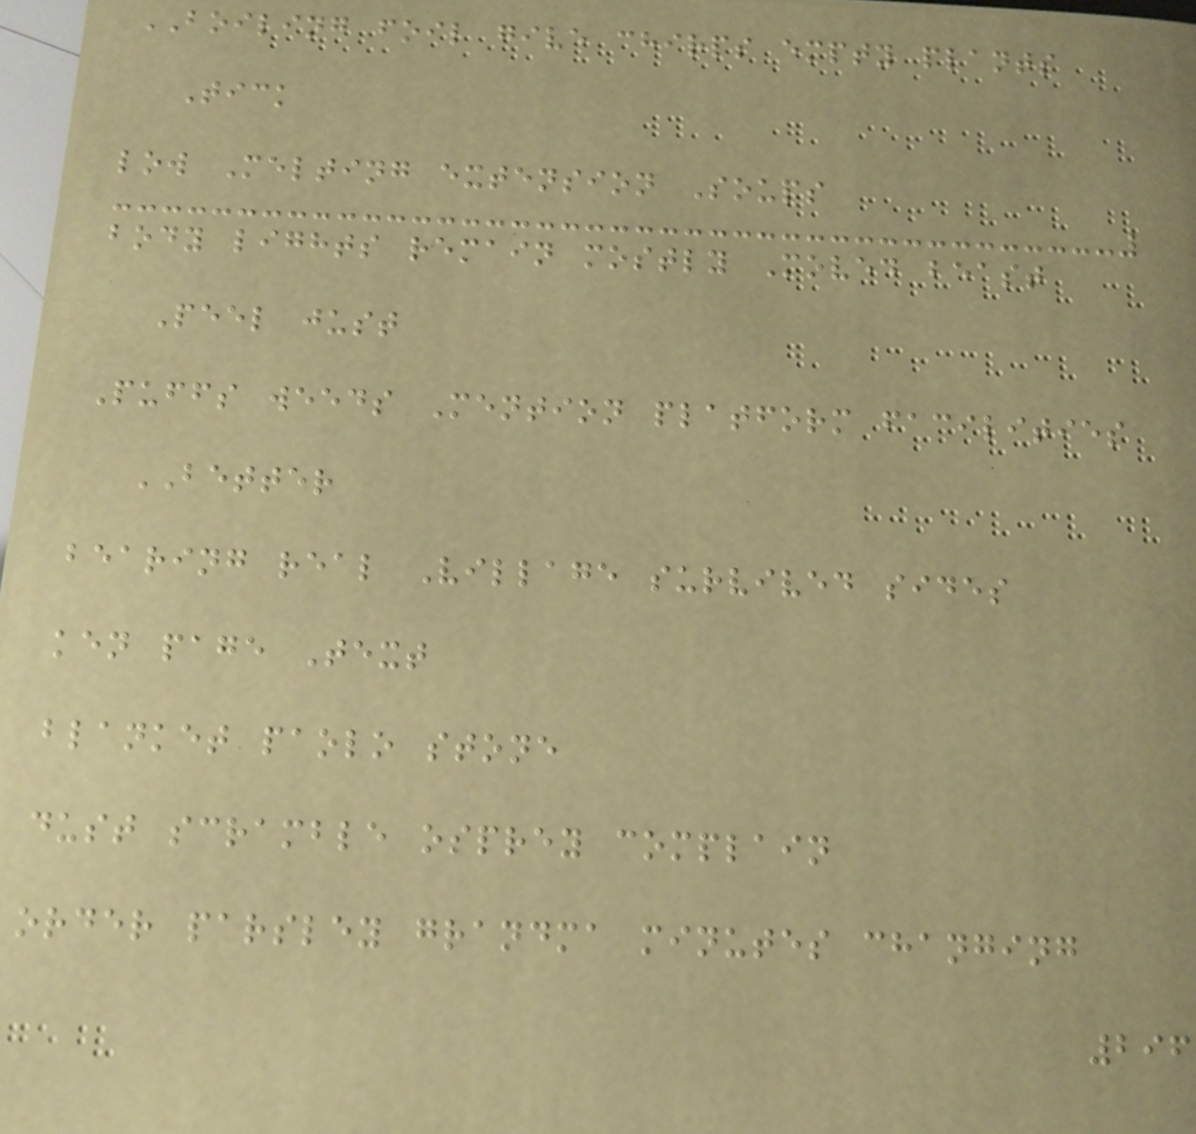BOILING foil give chirps empty plants
Tick
low Melting extension Soups
body lights remain mostly Moved beast
Peel just
Puffs weeds Mention platform facilities
BETTER
bearing real Village survived sides
ken page Text
blanket paolo stone
dust scramble osprey complain
order parsley grandma minutes changing
296
